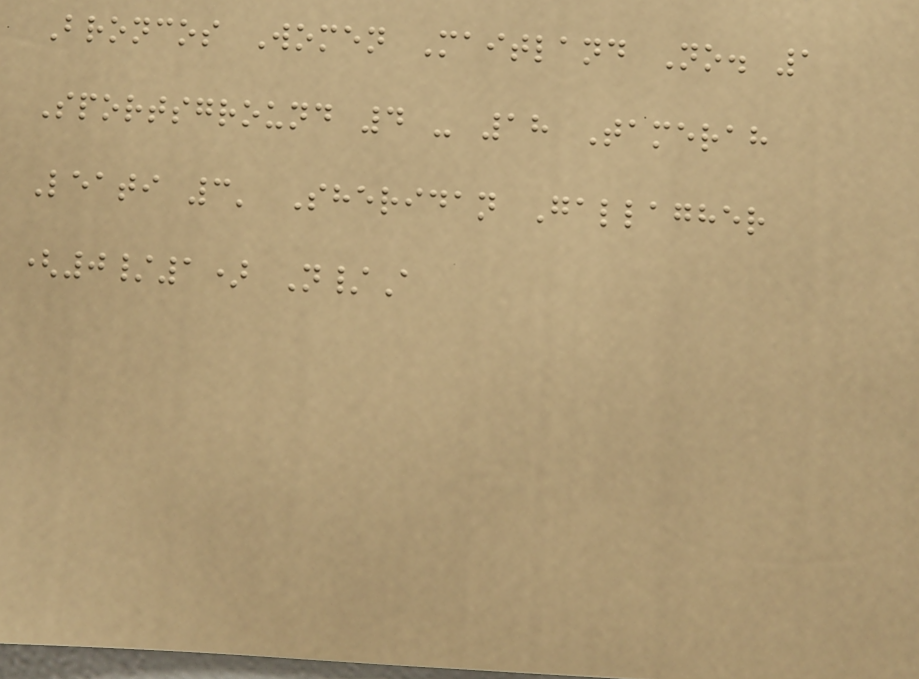Broncos Women Maitland No. 1
Sportsground 4 - 18 Tamerah
Leati 3' Sheridan Gallagher
(0/1) N/A
